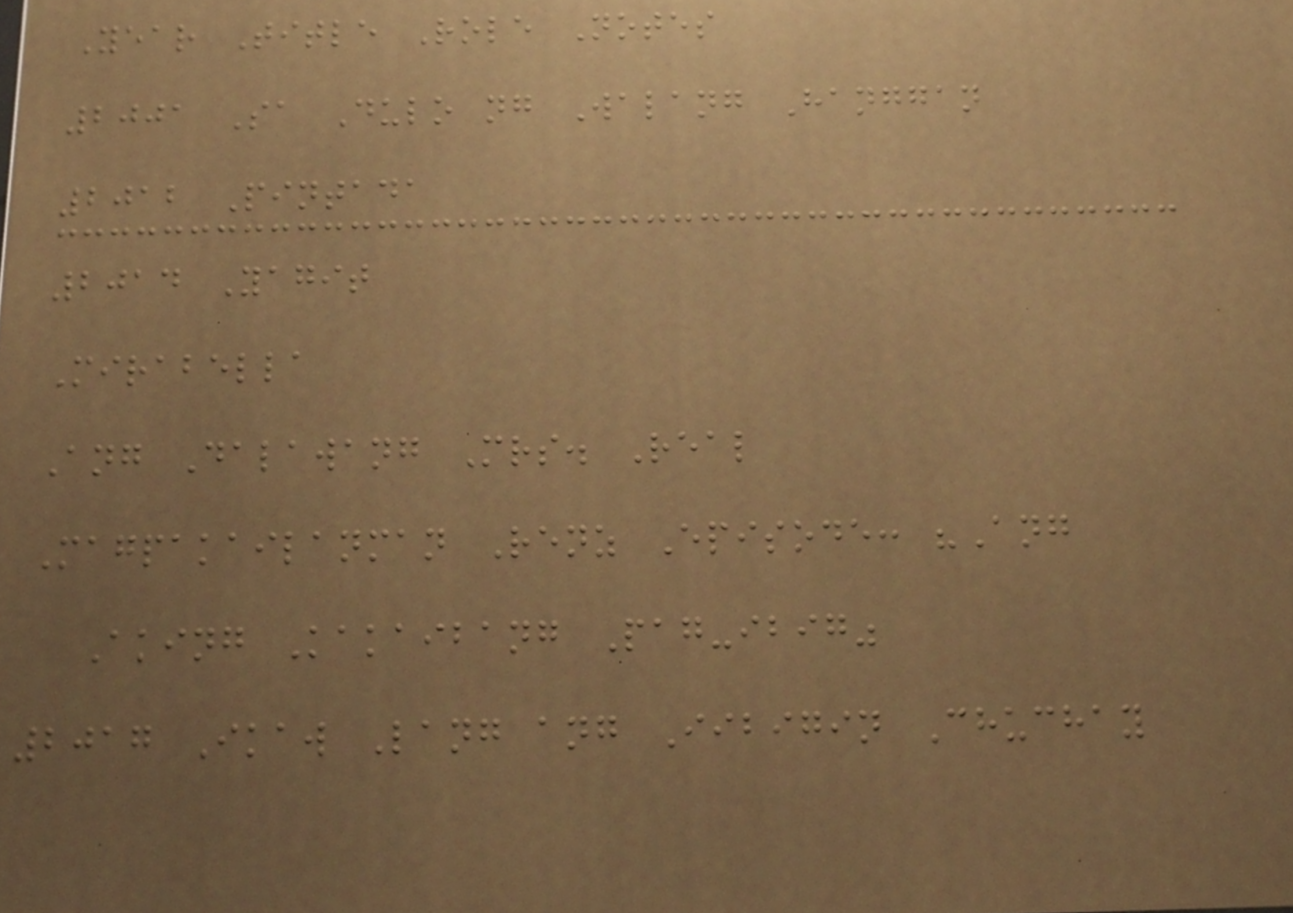Year Title Role Notes
2001 Sa Dulo ng Walang Hanggan
2012 Pintada
2014 Yagit
Mirabella
Ang Dalawang Mrs. Real
Magpakailanman Renz Episode: "Ang
Aking Kakaibang Pag-ibig"
2017 Ikaw Lang ang Iibigin Chuchay
